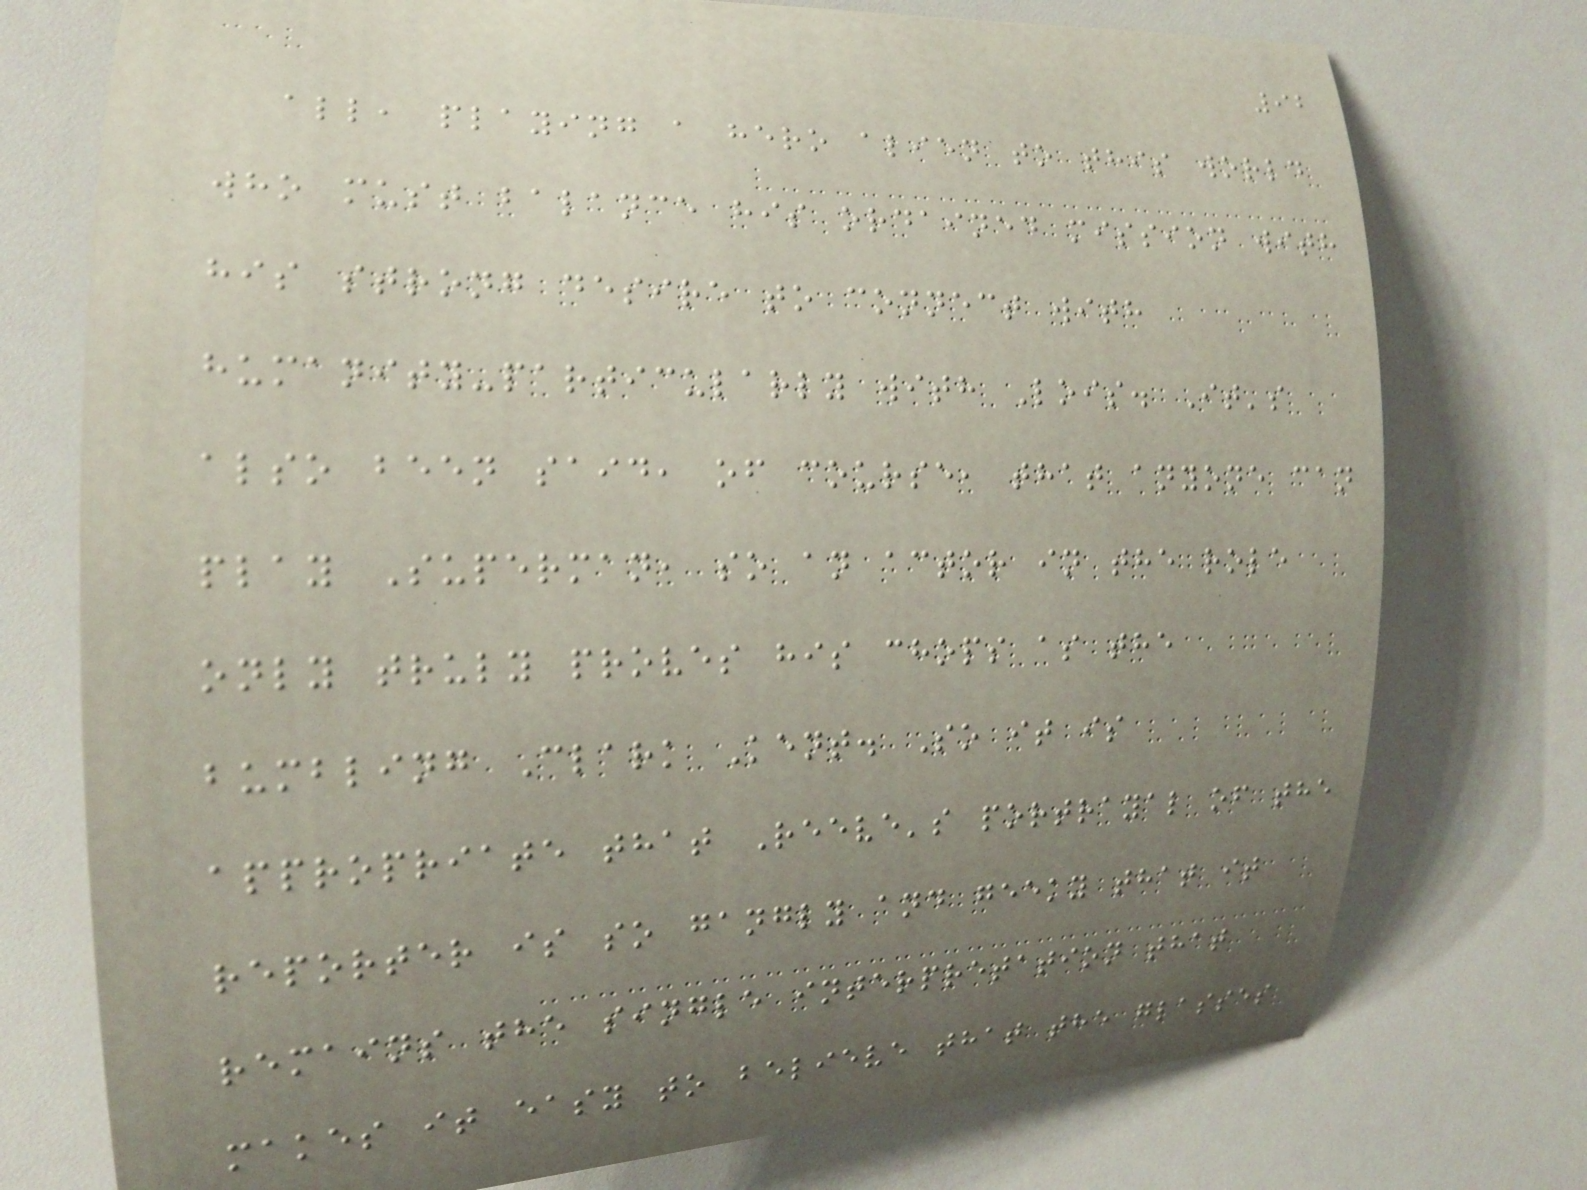92
all, playing a hero alien to this world
who must balance his ordained mission with
his strong desire to connect with
humanity-particularly with Lois. It's
also been said, of course, that anyone can
play Superman, so an actor in the role
only truly proves his chops as the
bumbling Clark Kent. So it is
appropriate that Reeve's portrayal of the
reporter is so gangly and geeky that it
remains the single interpretation that
makes it easy to believe that the glasses
